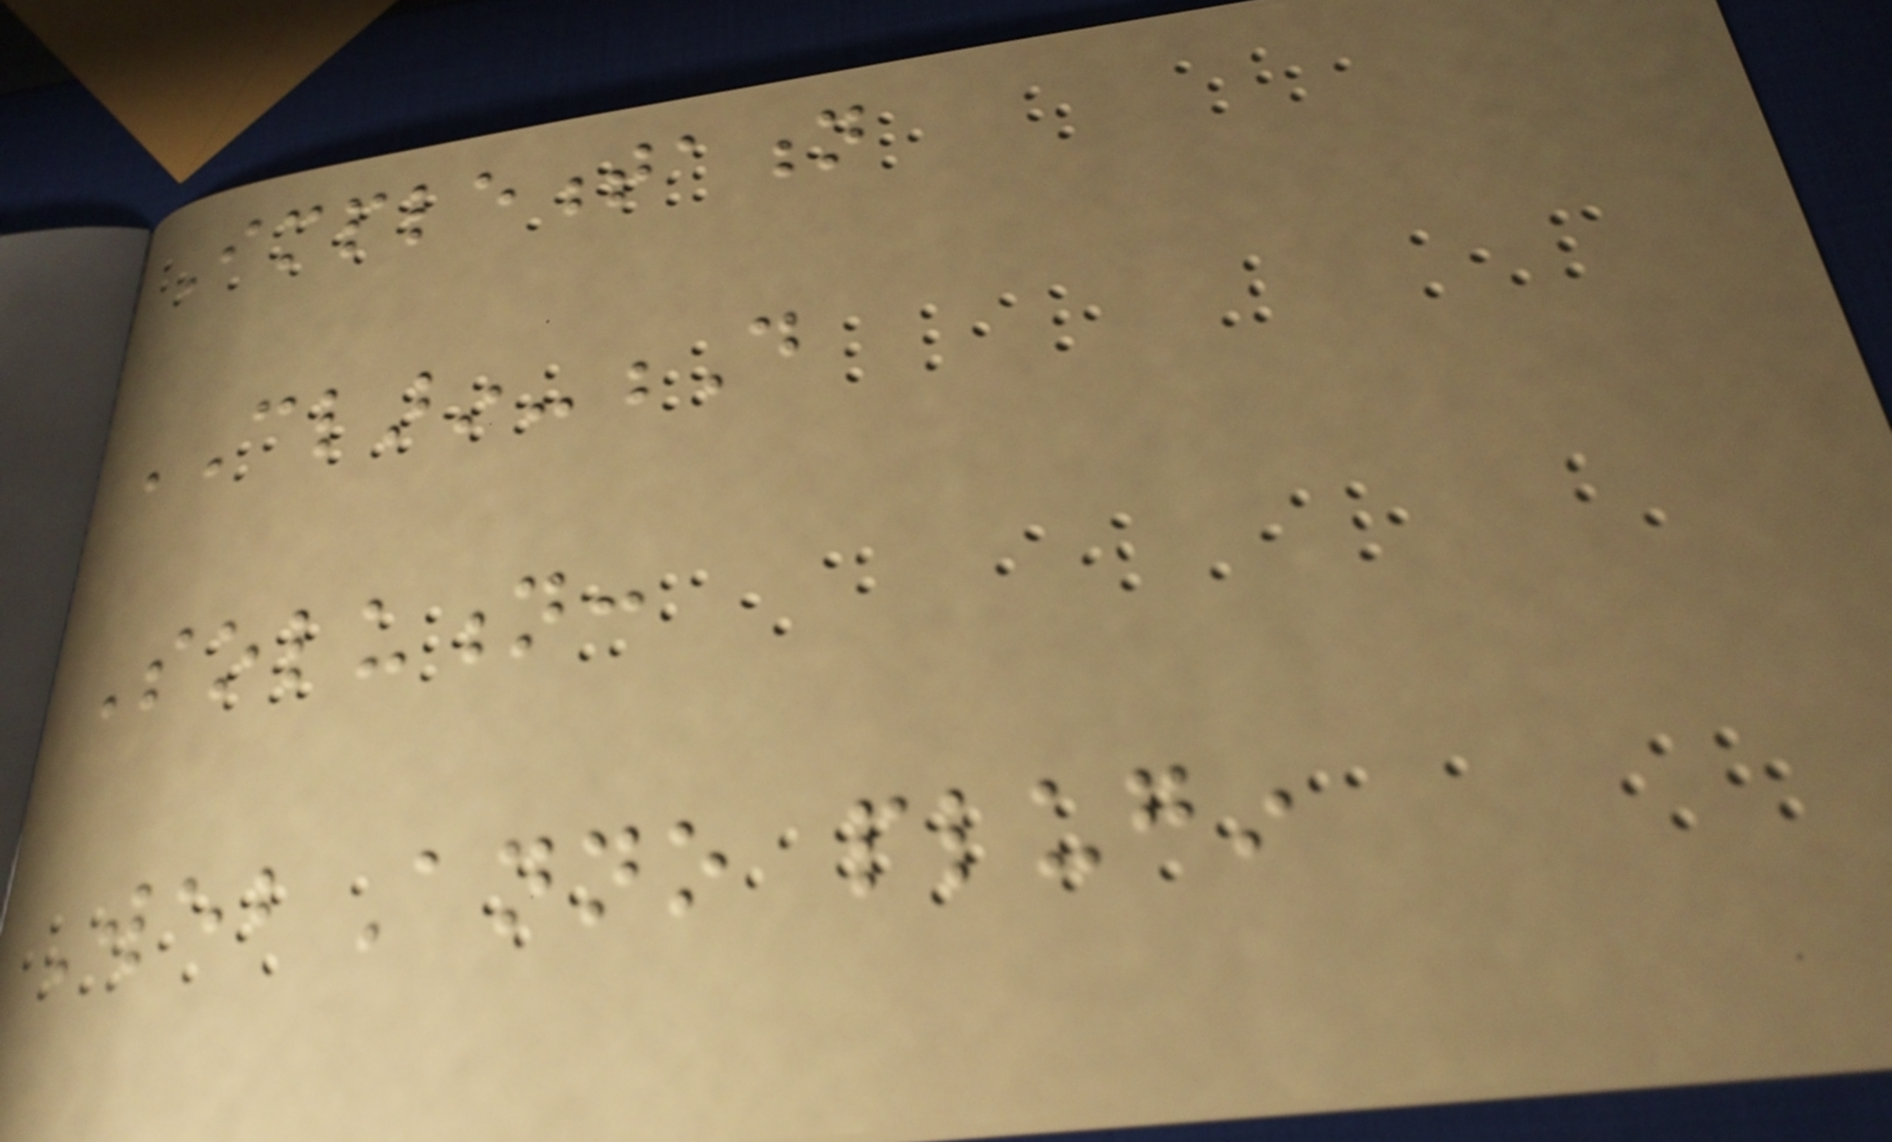Implementation
CLARIN-D
Solution:
WebAnno plugin
